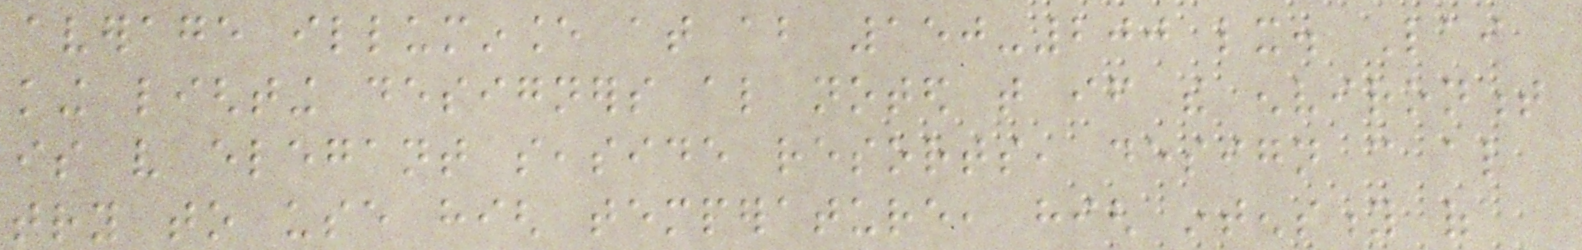average illuminance at about 150-200 lx. Lai
king lighting designers also noted that if the environment
is very elegant seaside resorts, design can also
try to use high temperature, high intensity of
